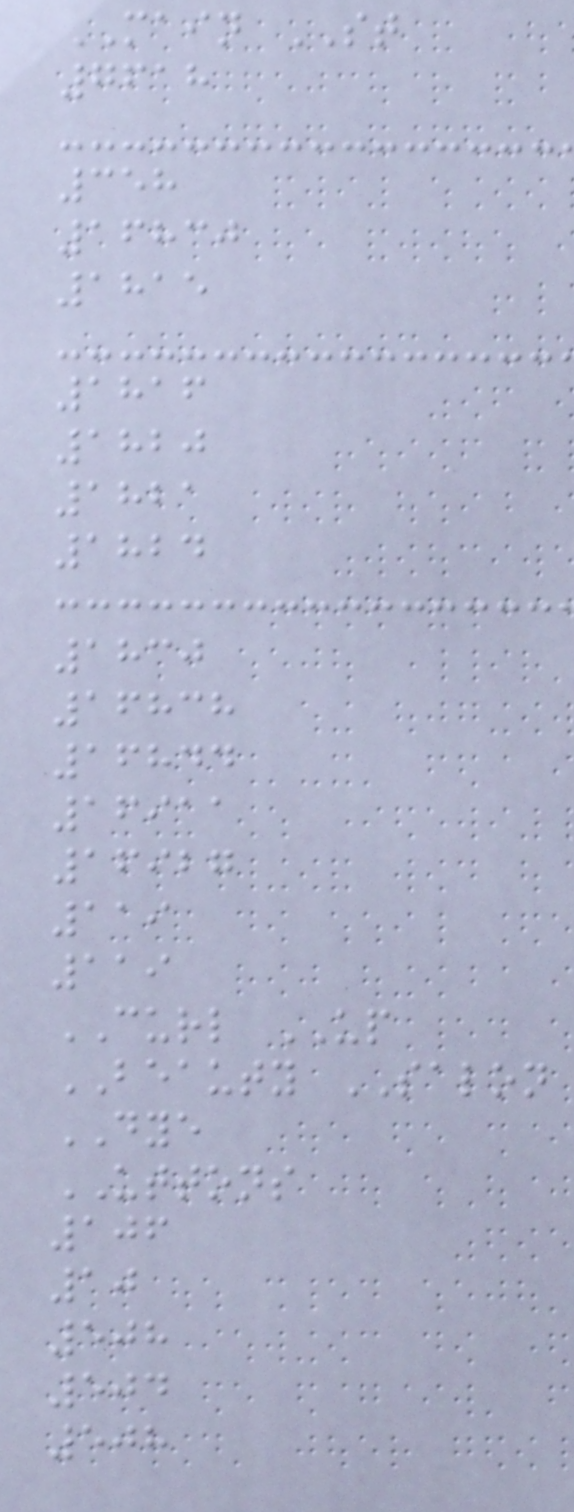MAIN ST
7618
358
16830
1815
1816
1820
1821
1824
1830
16838
16844
16911
16927
119
119
CURL UP
BEAUTY SALON
DYE
UTTONS
106
10
508
504
508
